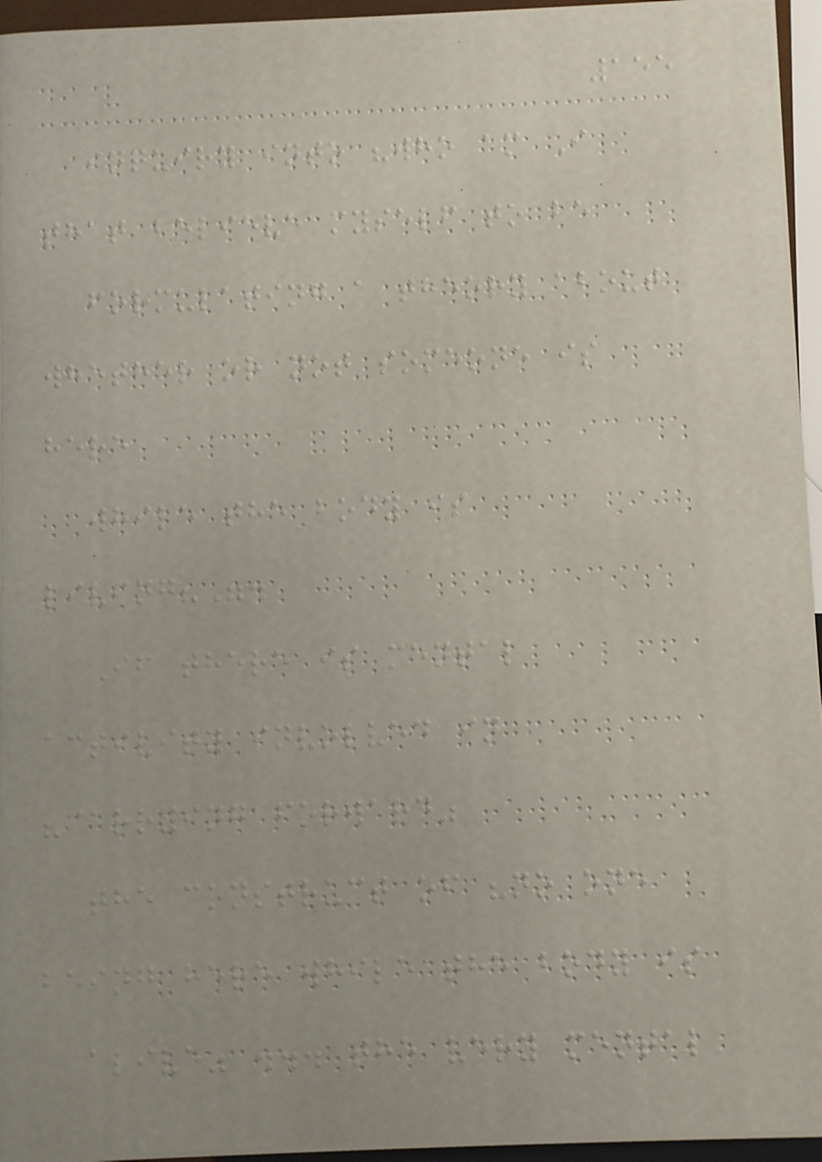155
inquiry into "who am I
that believe myself to be
formulating a theory about
whether or not someone is
here
while the body is
living?".
If there is mental
activity involved in
"carrying forward"
the construct of "no one
being here while the body is
alive" ... the very mental
